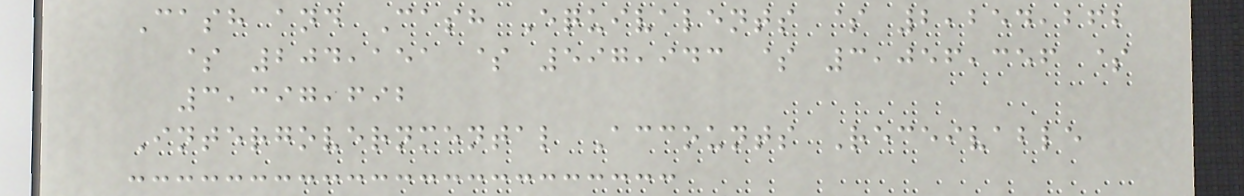Cash and Cash Equivalents $ 2,254,262
$ 204,151 $ 597,943 $ 3,056,356 $
3,397,692
Intergovernmental Accounts Receivable
